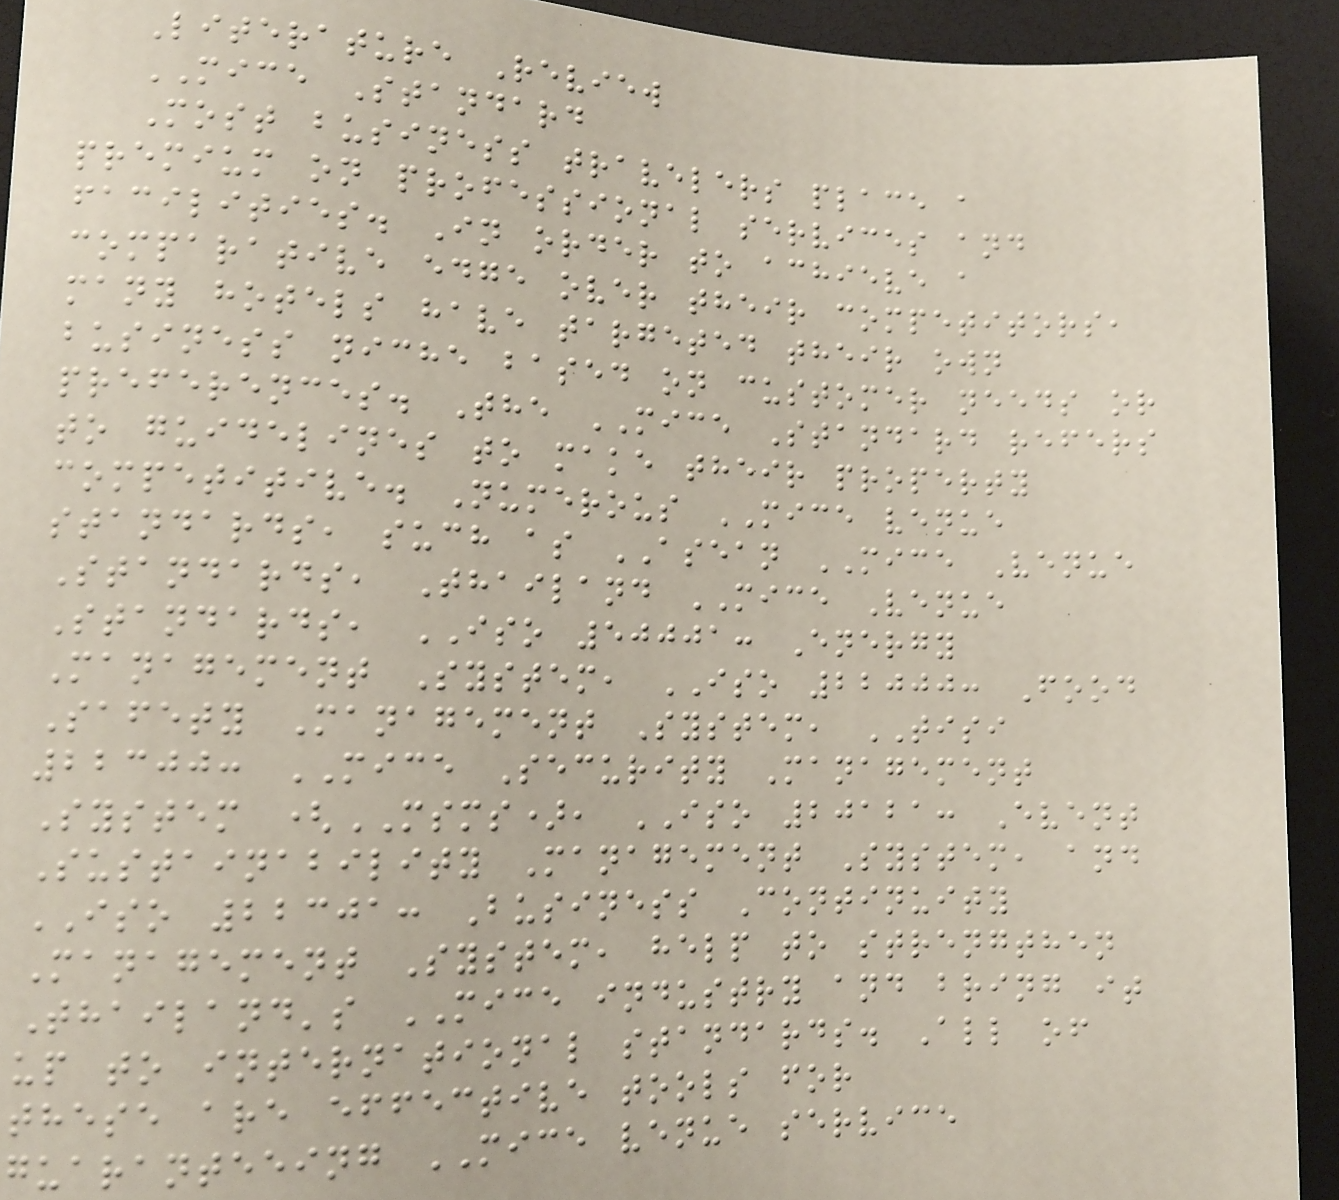Literature Review
MICE Standard
Most business travelers place a
premium on professional services and
facilities. In order to achieve a
comparative edge over their competitors,
many hotels have targeted their own
business niche based on customer needs or
preferences. The MICE Standard refers
to guidelines to make their property
competitive. Numerous MICE venue
standards, such as ASEAN MICE Venue
Standards, Thailand MICE Venue
Standards, ISO 50001: Energy
Management System, ISO 22000: Food
Safety Management System, TISI
22300: MICE Security Management
System (MSMS), ISO 20121: Event
Sustainability Management System, and
ISO 22301: Business Continuity
Management System, help to strengthen
Thailand's MICE industry and bring it
up to international standards. All of
these are effective tools for
guaranteeing MICE venue service
